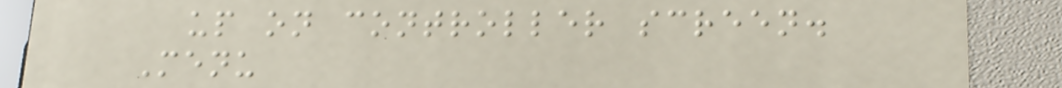up on controller screen.
Menu
